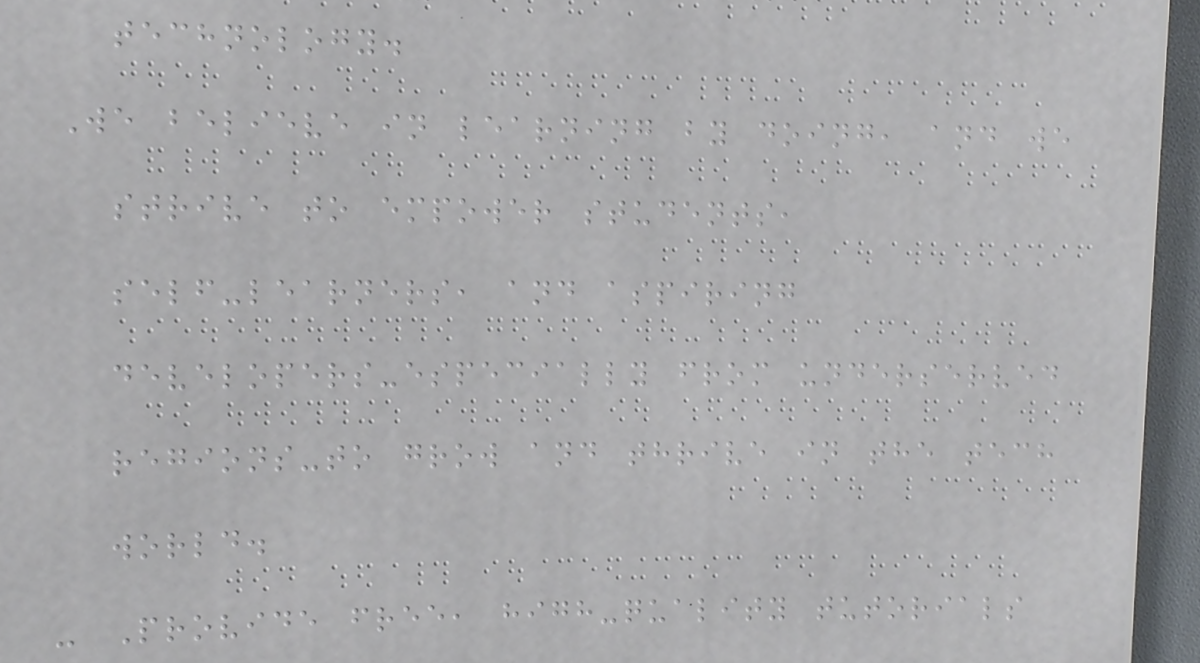technology.
We believe in learning by doing, and we
strive to empower students,
self-learners, and aspiring
developers-especially from underserved
regions-to grow and thrive in the tech
world.
- Provide free, high-quality tutorials
